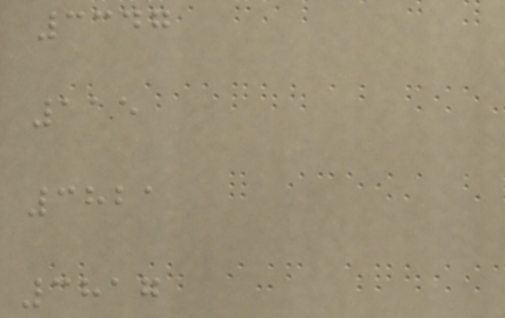3347
115
3821
3817
